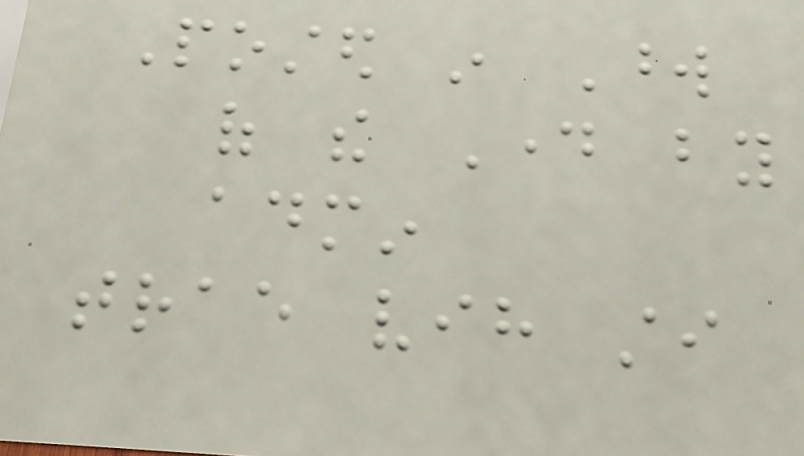Posted in Word
of the Day by
admin
trae vih sti
